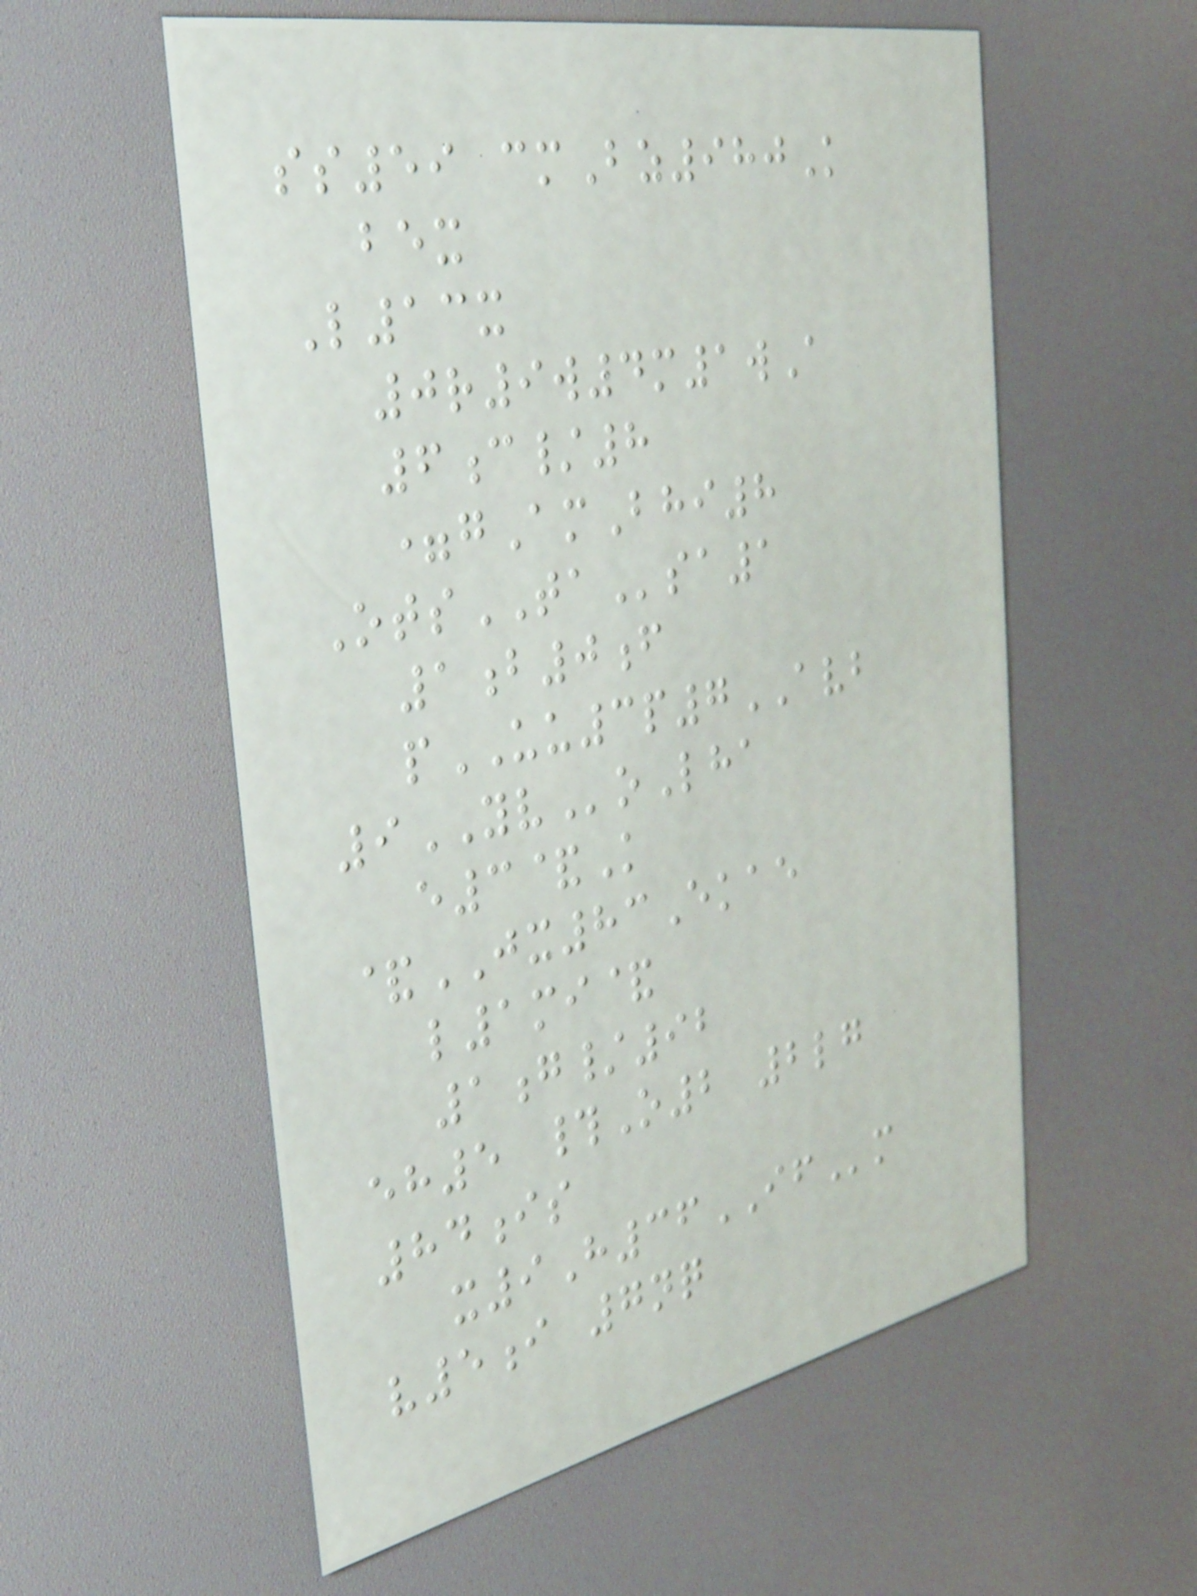ss59 cmBz980K
bex
L13x
0r9w4m1wA
6c/8
=gAmBhi8
OtsTAsa1
1b0f
pUU3p7AVB
9YVoLha
e3&K
&JX83Ekae
l1mi&
1g/92
eh5 #O2 2lg
84is
x9H36IFm
v5i 7nq
